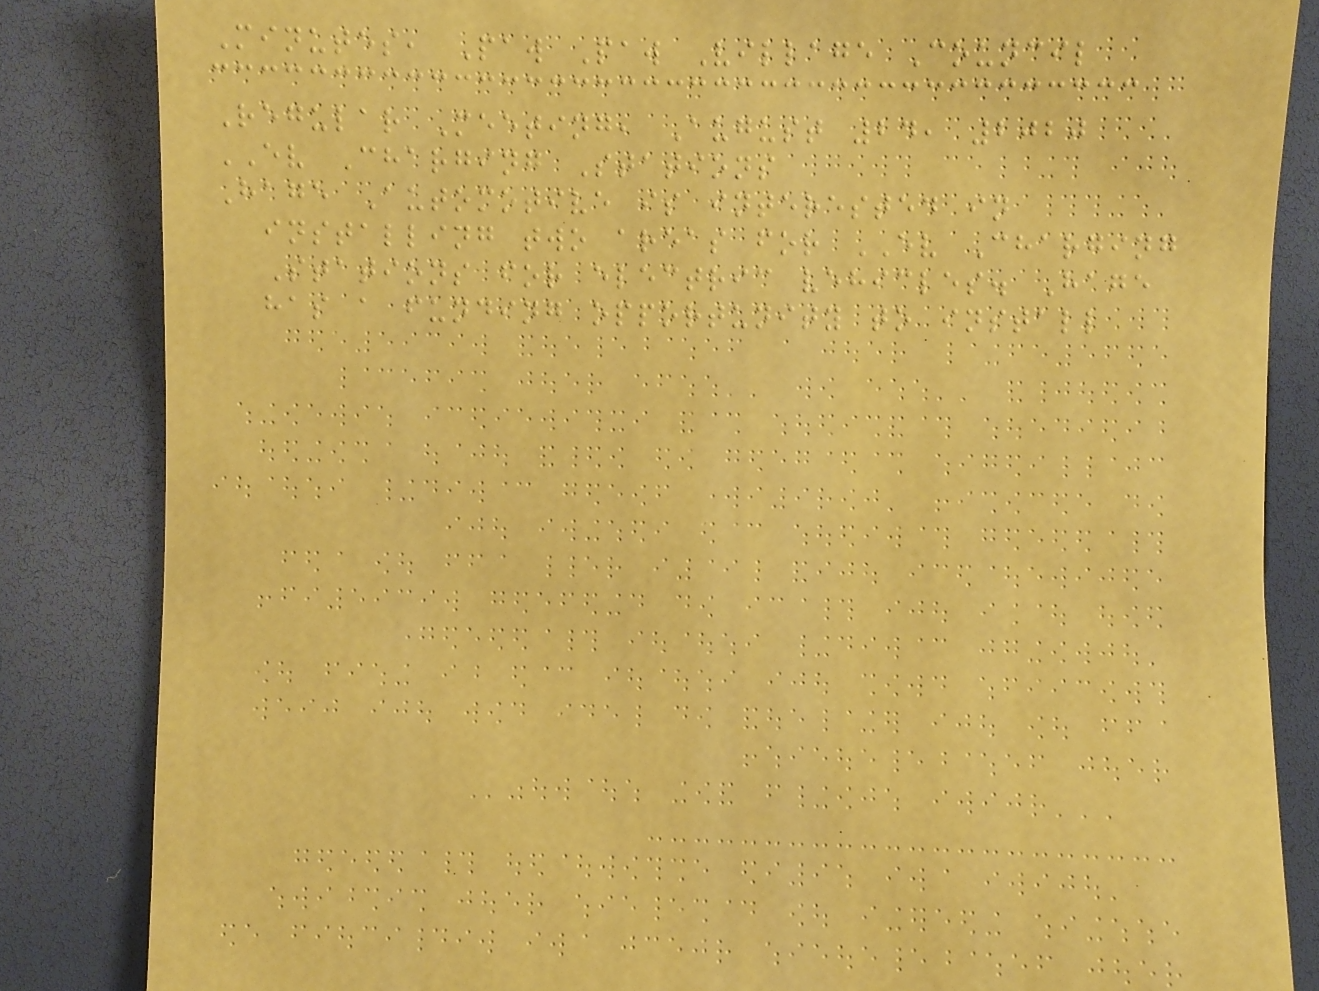Minutes, Paw Paw Village Council
Regular Meeting, August 24, 2020
EV Charging Stations
Hage Automotive is interested in
installing two areas for EV Charging
Stations for electric vehicles. Hage
has a funding opportunity to install
